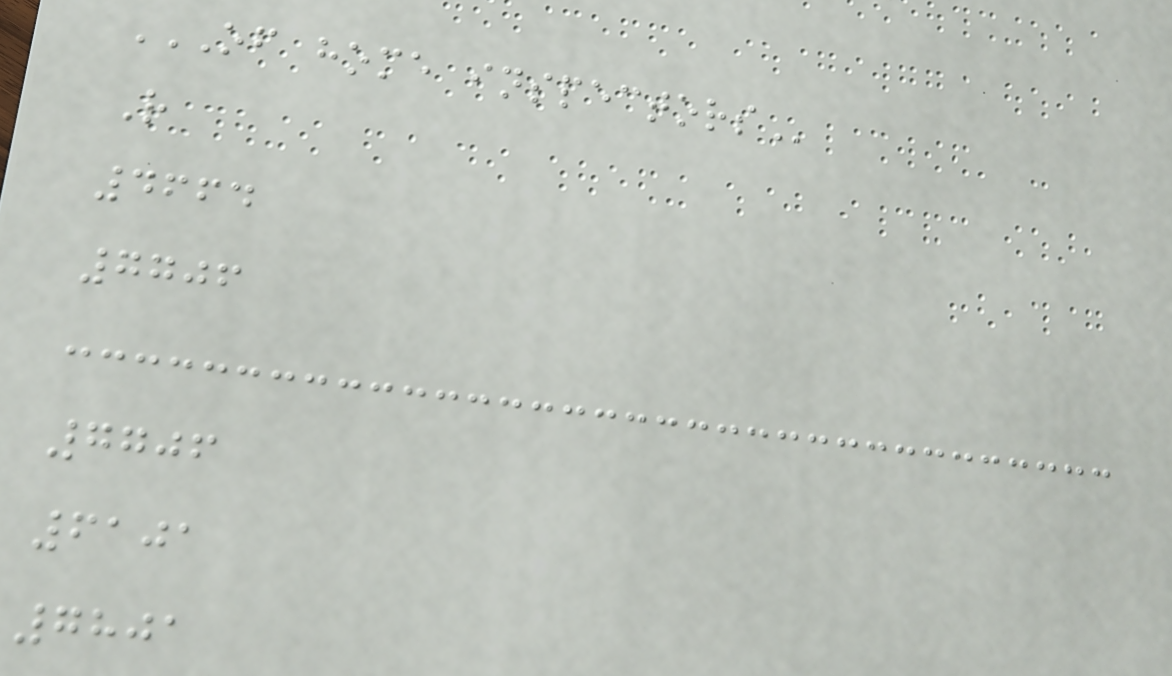OF HOME INSPECTORS
R
4664
7706
7706
6101
7801
